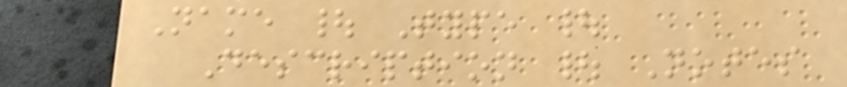Name | Type |
Description | Notes
